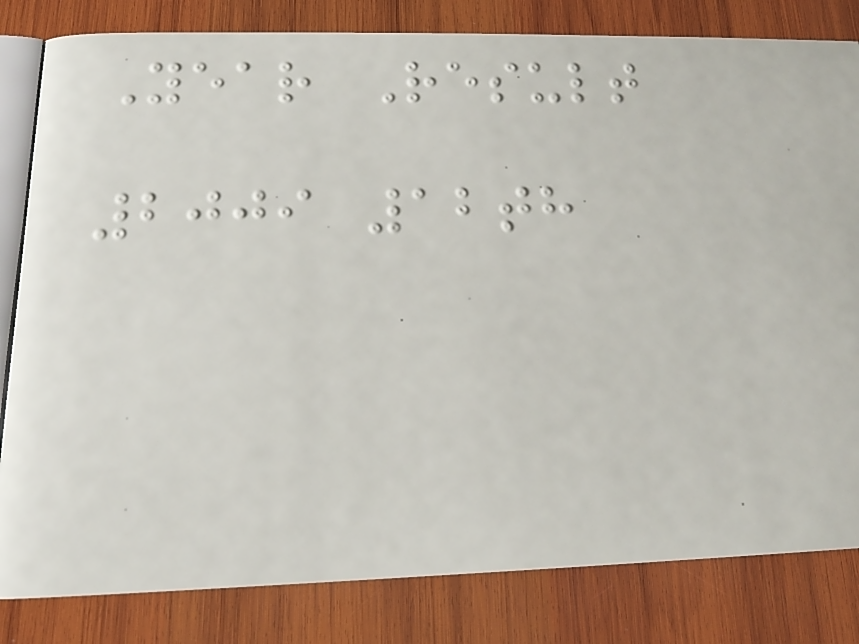Year Result
2009 12th
